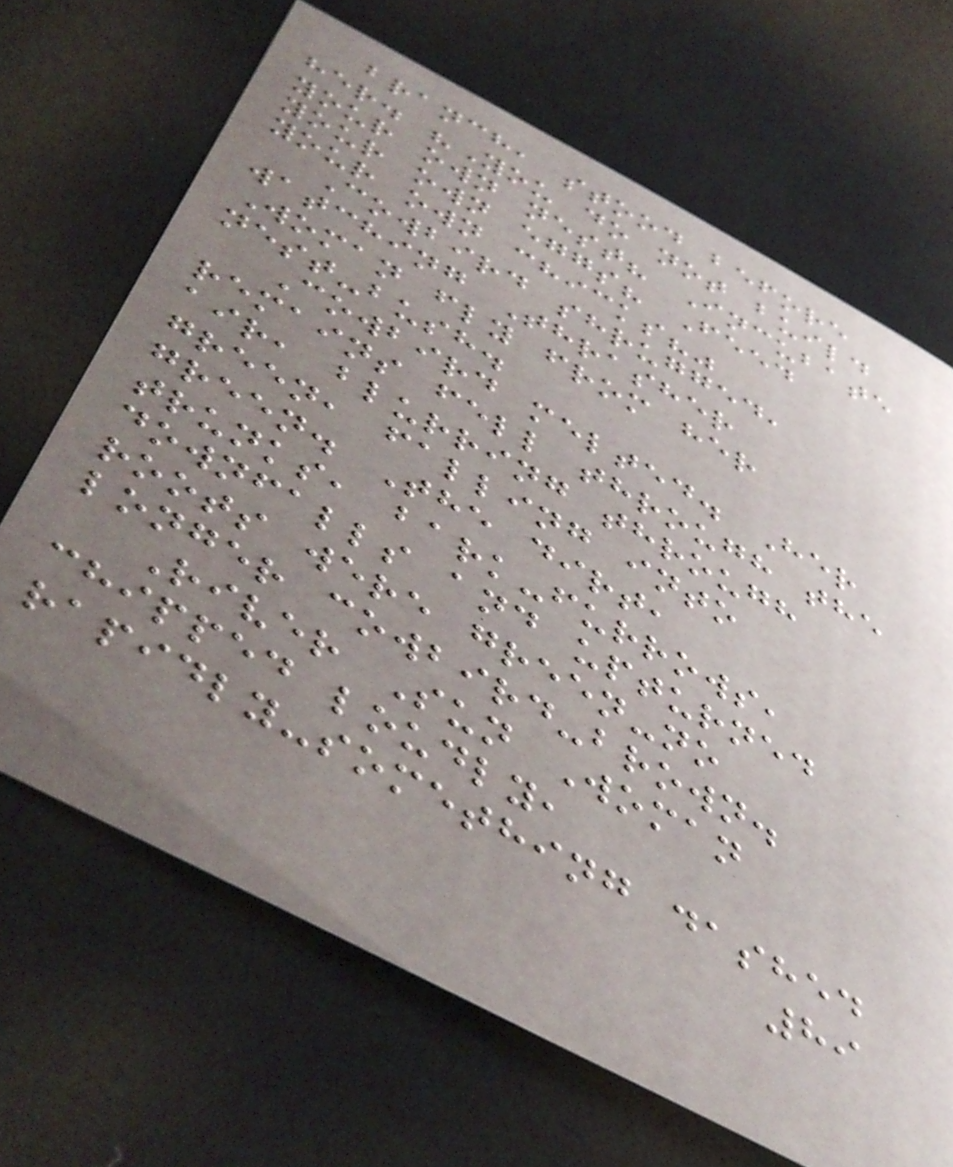branch, stood before
her. "You do not build
your own nest? Incubate
your own eggs? Feed
your own chicks?"
Cowbird shrugged,
watching Thrasher
Woman fly from her
nest-bush.
Cowbird melted. Her
remains fell through the
air, blurring through
green, falling into
green. The dirt,
trunks, bark-furrows,
downfalls and upturned
roots were green-no
longer cowbird-brown.
River Sun Woman
chipped loudly,
rapidly-something dashed
89
